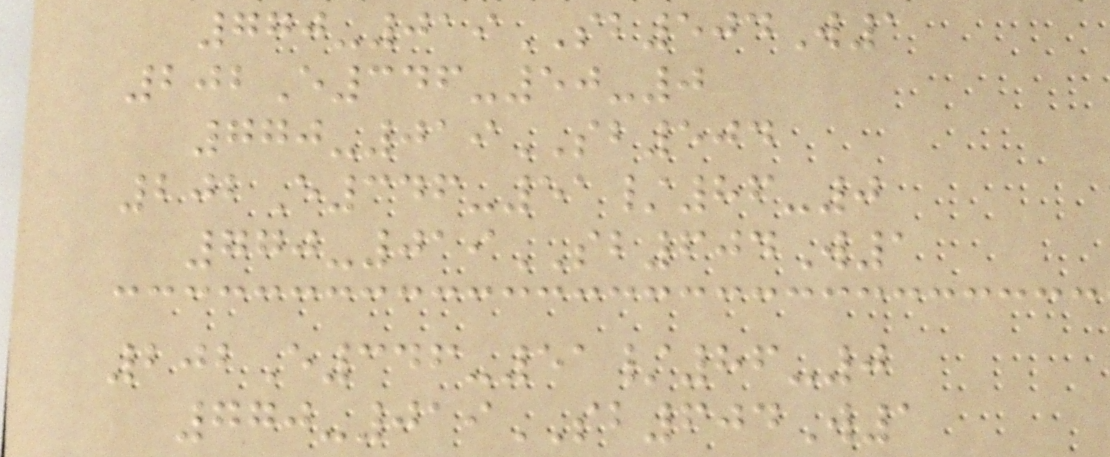770-019SB504W1
202E346-50-0
770-019SB504
202E346-51/86-0
770-019SB604W1
202E346-51/86-0
770-019SB604W1
